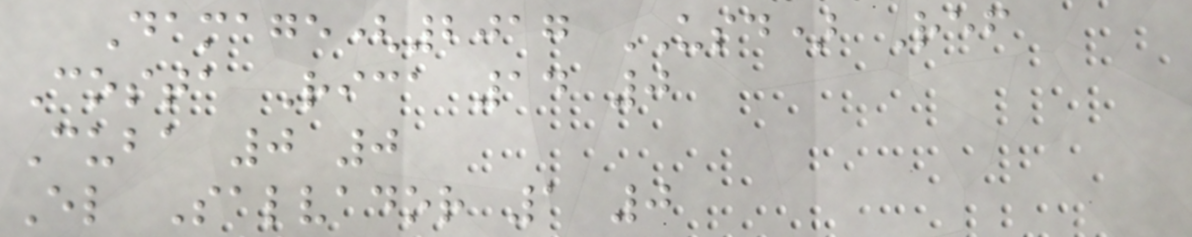Damage(2017 USD) Ref
Costa Rica 14 0
Cuba 0 0
El Salvador 1 0
